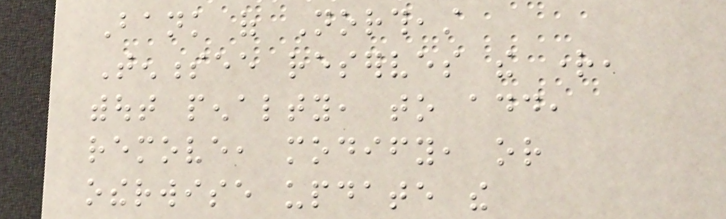Bank of Northeast
Tennessee reserves the right,
without penalty, to add,
remove, modify, or
otherwise update the
